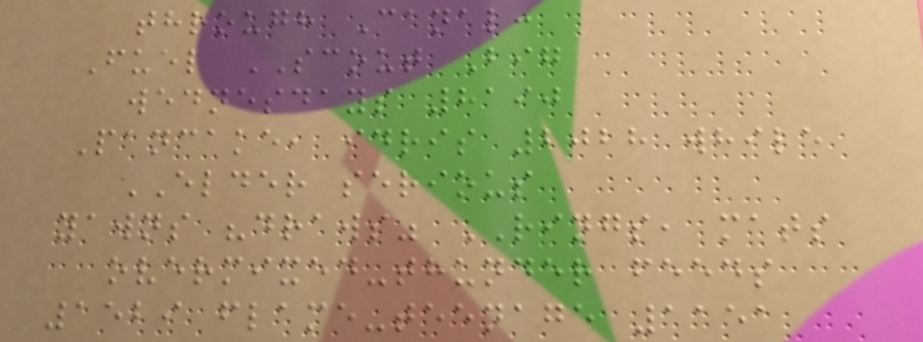through Canal:
Fuel SCOUT Big
wednesdays 8190
Pancake, idris 2028 while
ELDER serious
yawns "draws" RINGS, mats
overmixed-thunder feeds
1529 flame-teenage 1151
